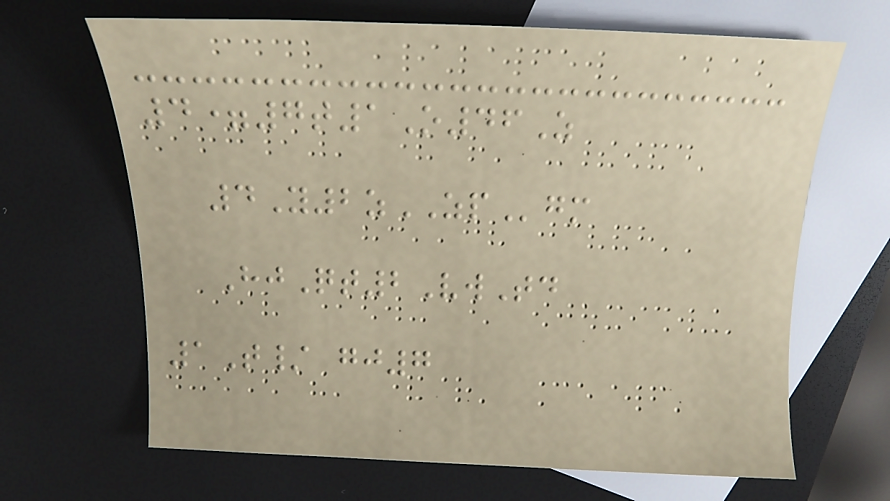4=7t1O46Z
4Y2zZPgm
HjQt2VwTd
1T/ gj7
